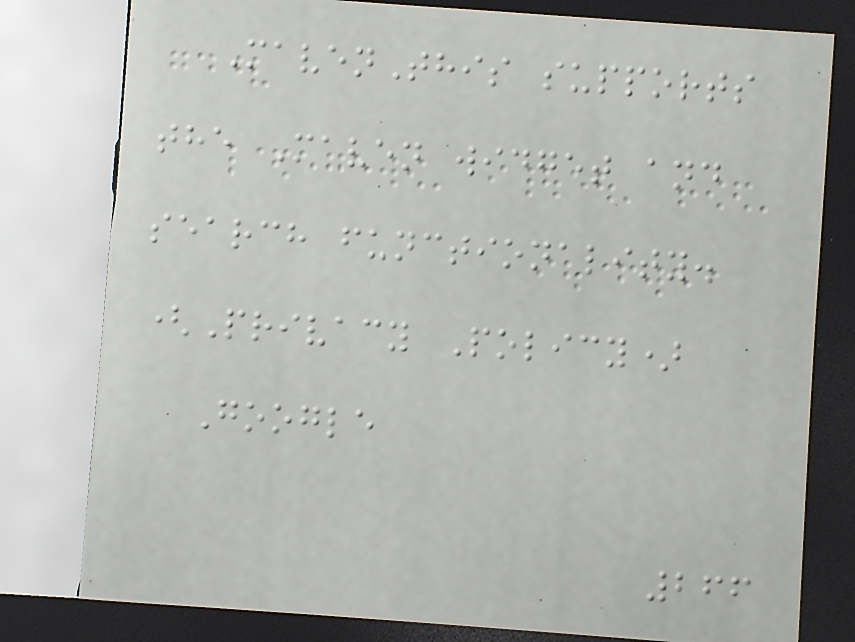MavenThis supports
the Maven widget and
search functionality.
(Privacy Policy)
Google
266
